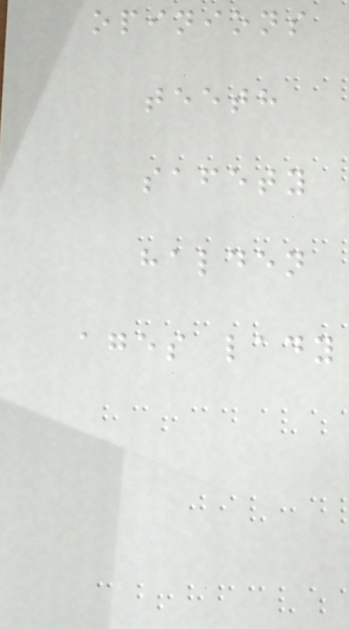opinions
teeth
safety
halden
ages lady
